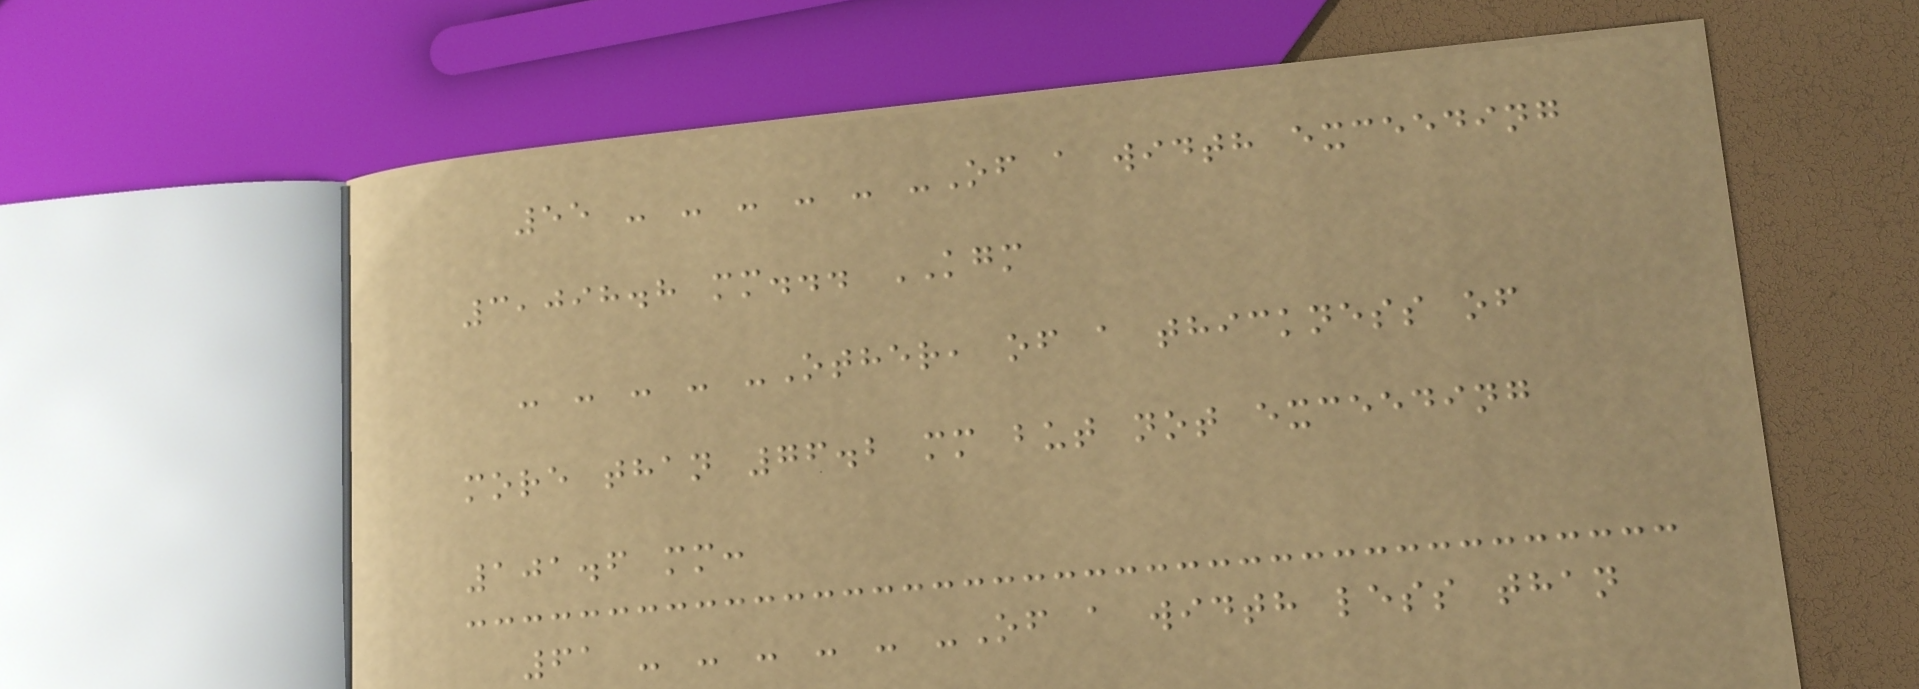55 - - - - - -Of a width exceeding
3,098.8 mm... KGM
- - - - -Other, of a thickness of
more than 76.2 mm but not exceeding
101.6 mm:
61 - - - - - -Of a width less than
